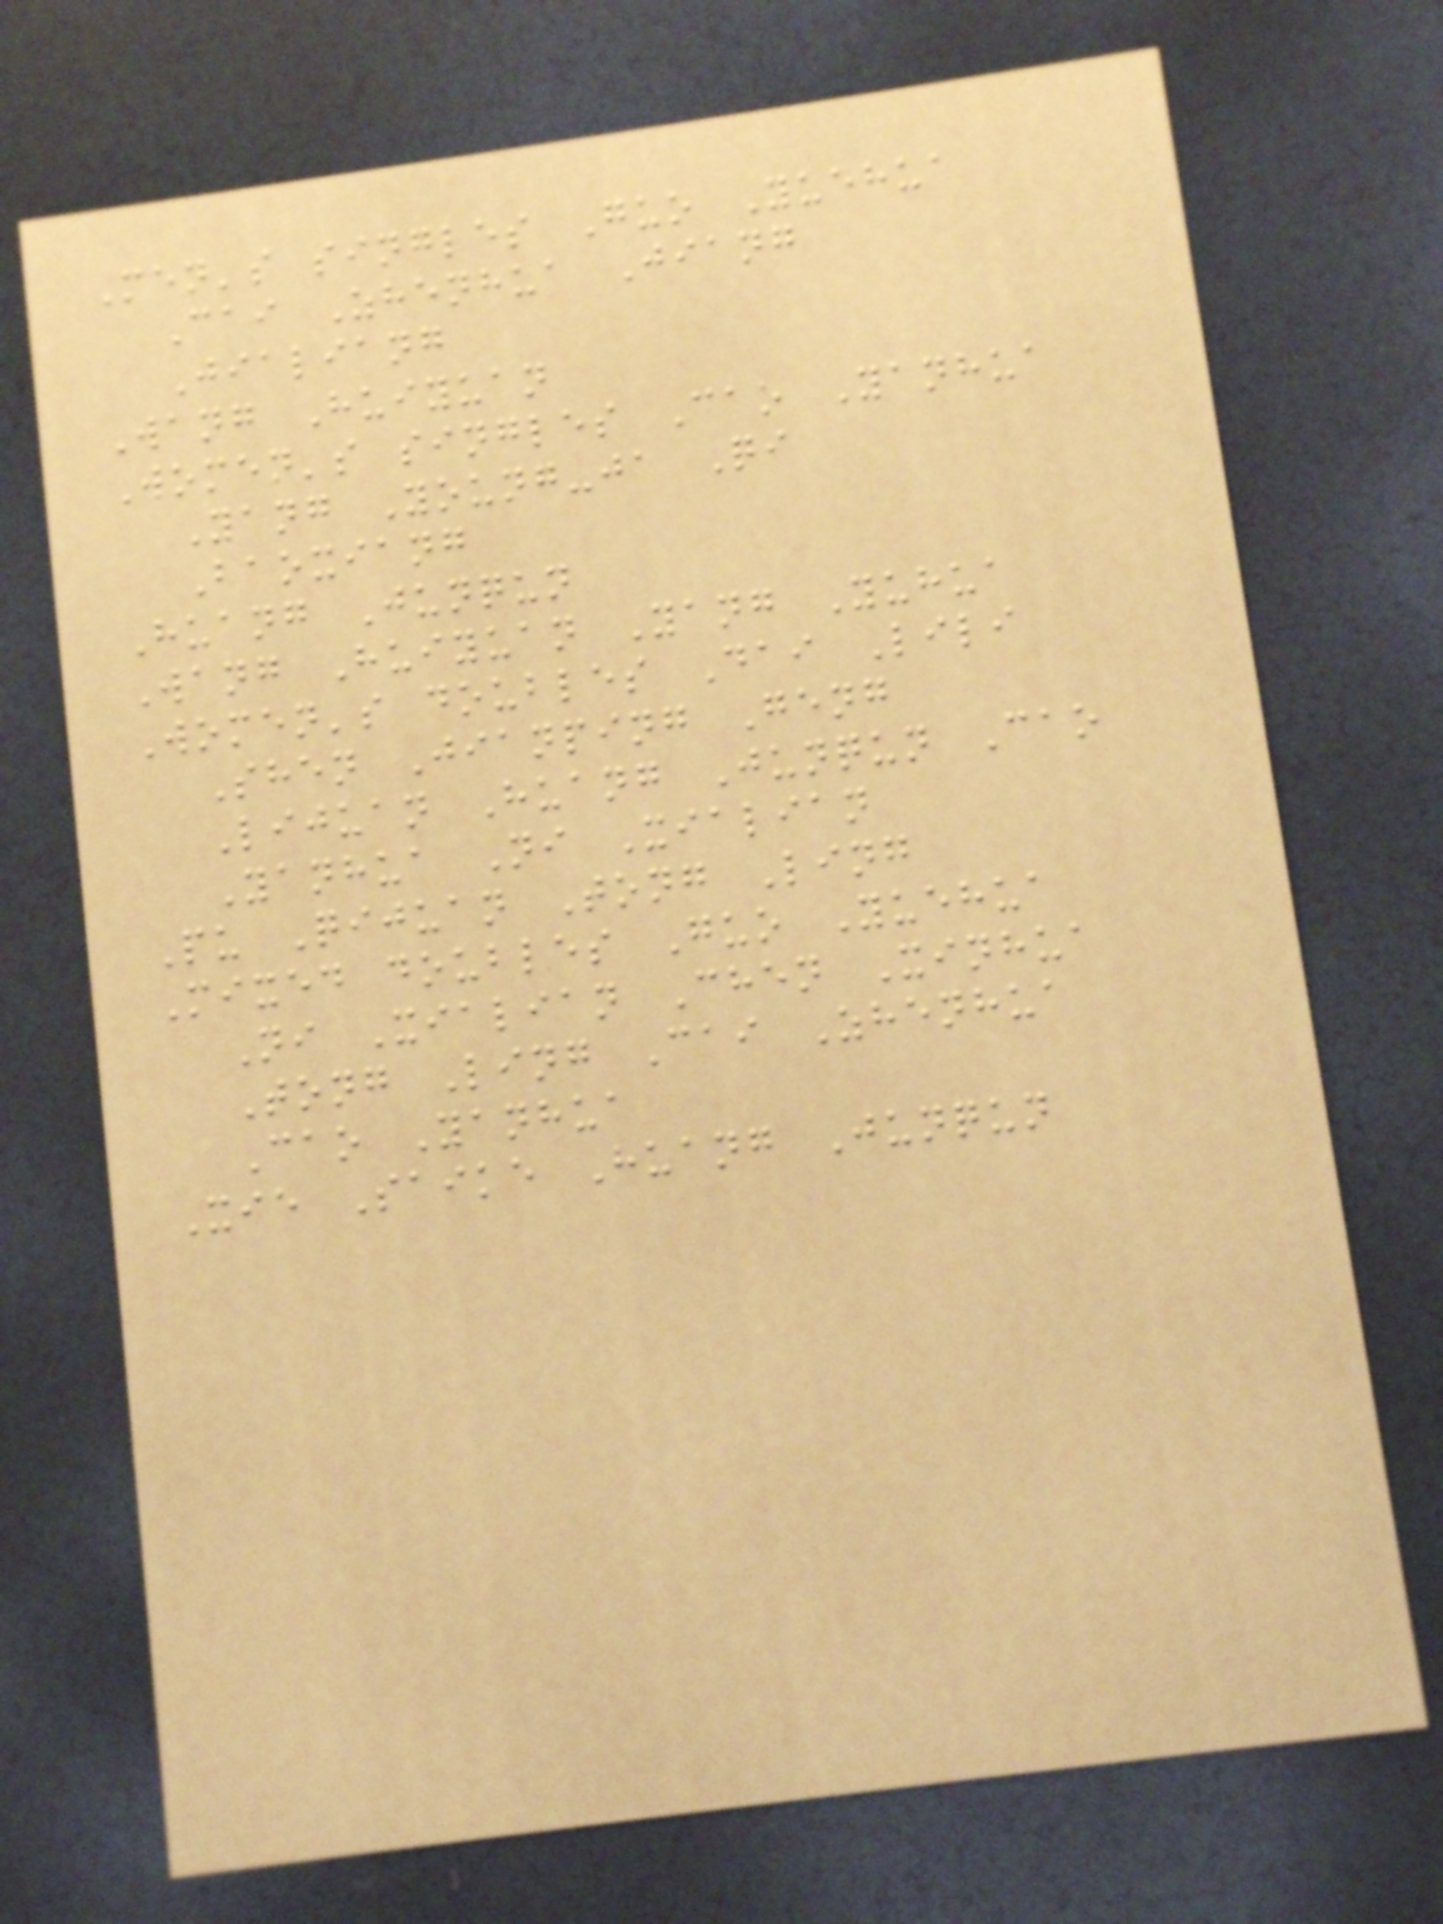Men's singles Guo Yuehua
Cai Zhenhua Jiang
Jialiang
Wang Huiyuan
Women's singles Cao Yanhua
Yang Young-ja Qi
Baoxiang
Huang Junqun
Wang Huiyuan Yang Yuhua
Women's doubles Dai Lili
Shen Jianping Geng
Lijuan Huang Junqun Cao
Yanhua Ni Xialian
Pu Qijuan Tong Ling
Mixed doubles Guo Yuehua
Ni Xialian Chen Xinhua
Tong Ling Cai Zhenhua
Cao Yanhua
Xie Saike Huang Junqun
